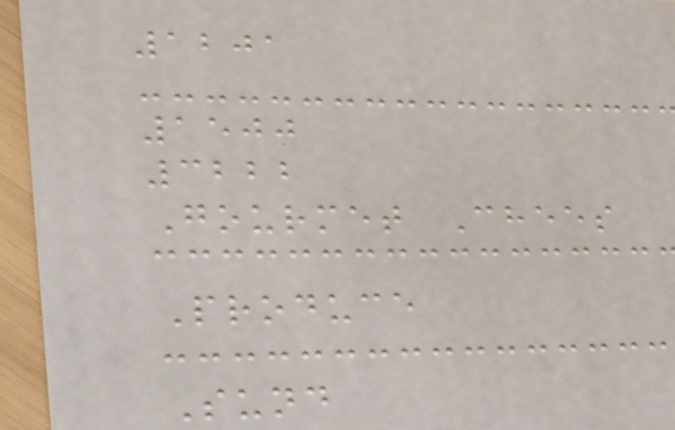1201
1500
3222
Gourmet Chees
Produce
Sund
